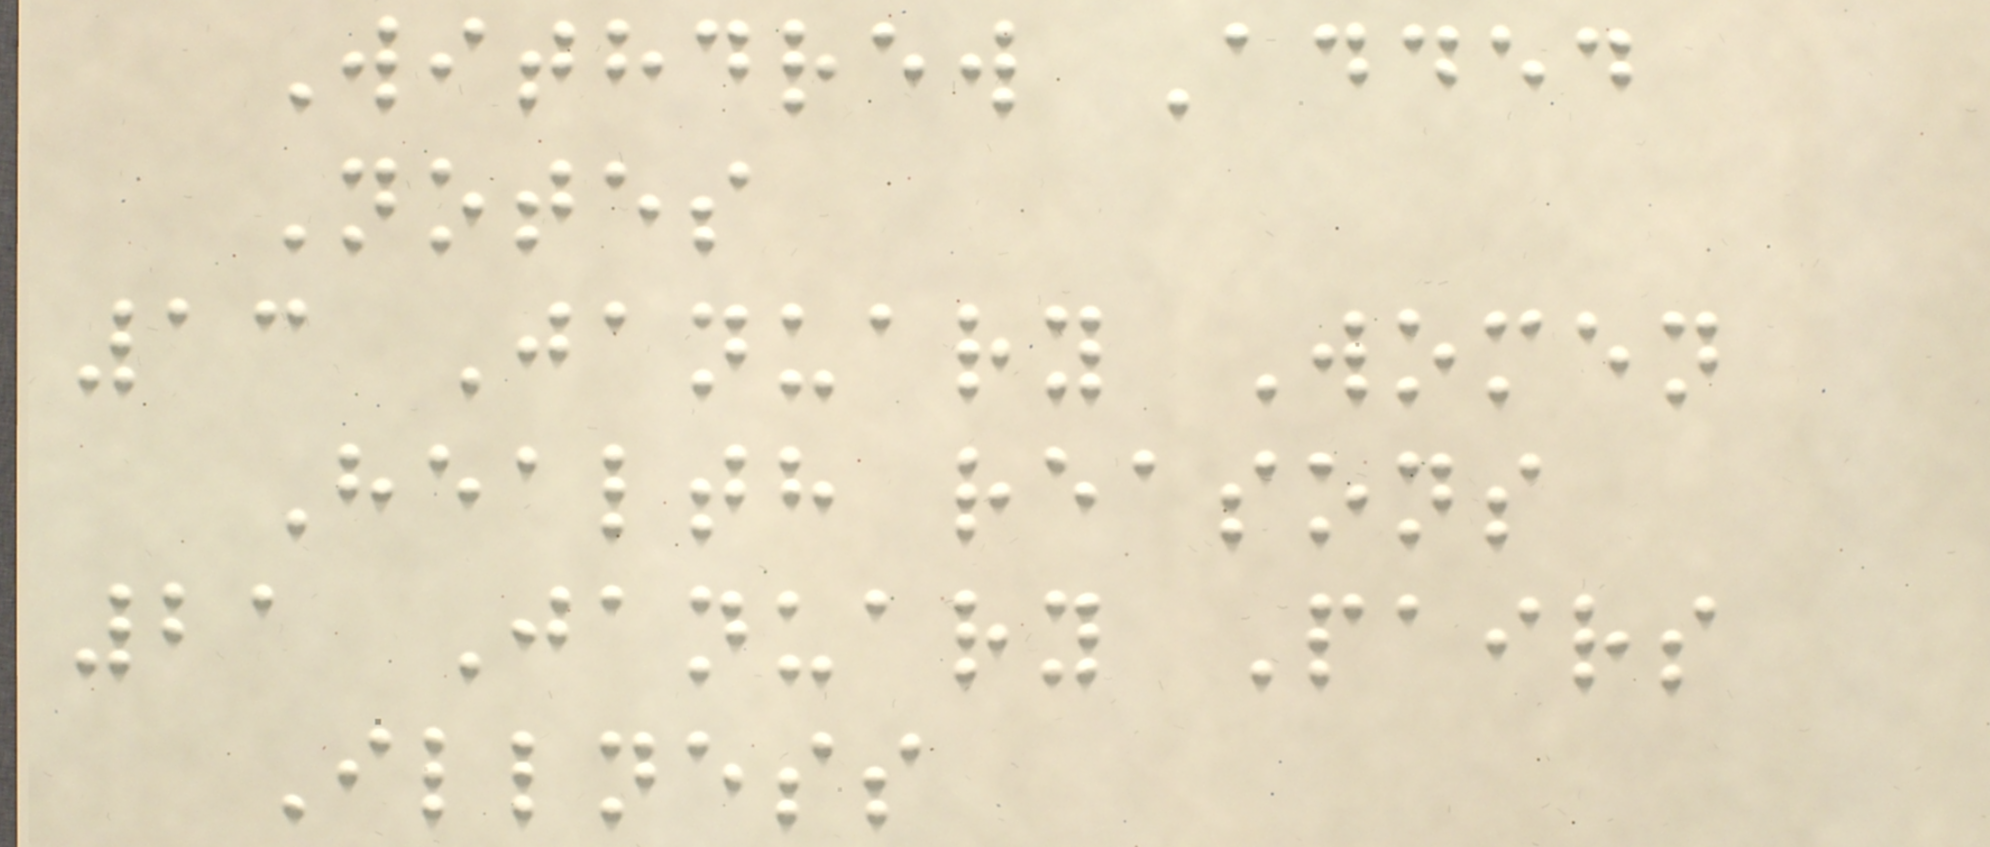Withdrew Added
Notes
13 January Women
Health reasons
21 January Pairs
Illness
